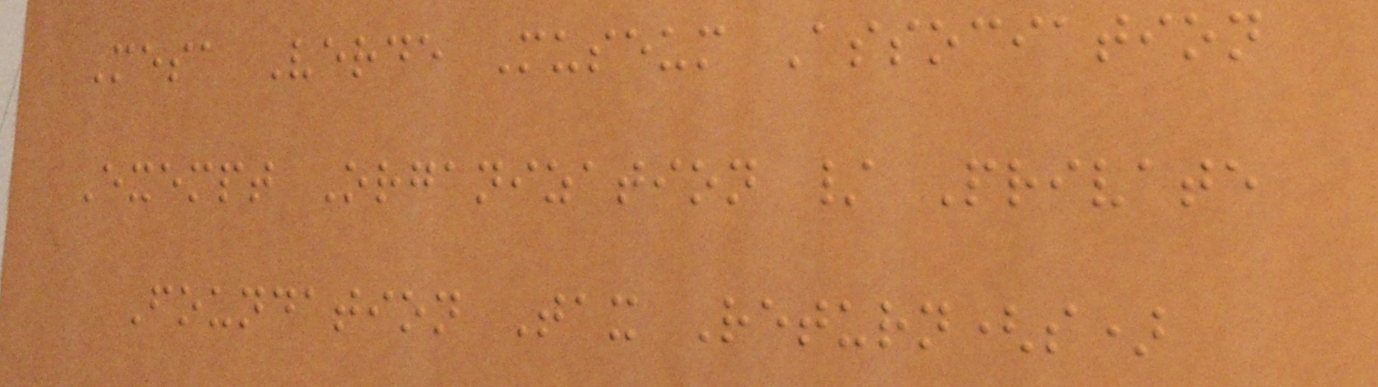Mesa Verde Museum Association
Exempt Organization / Private
Foundation Tax Return(s)
